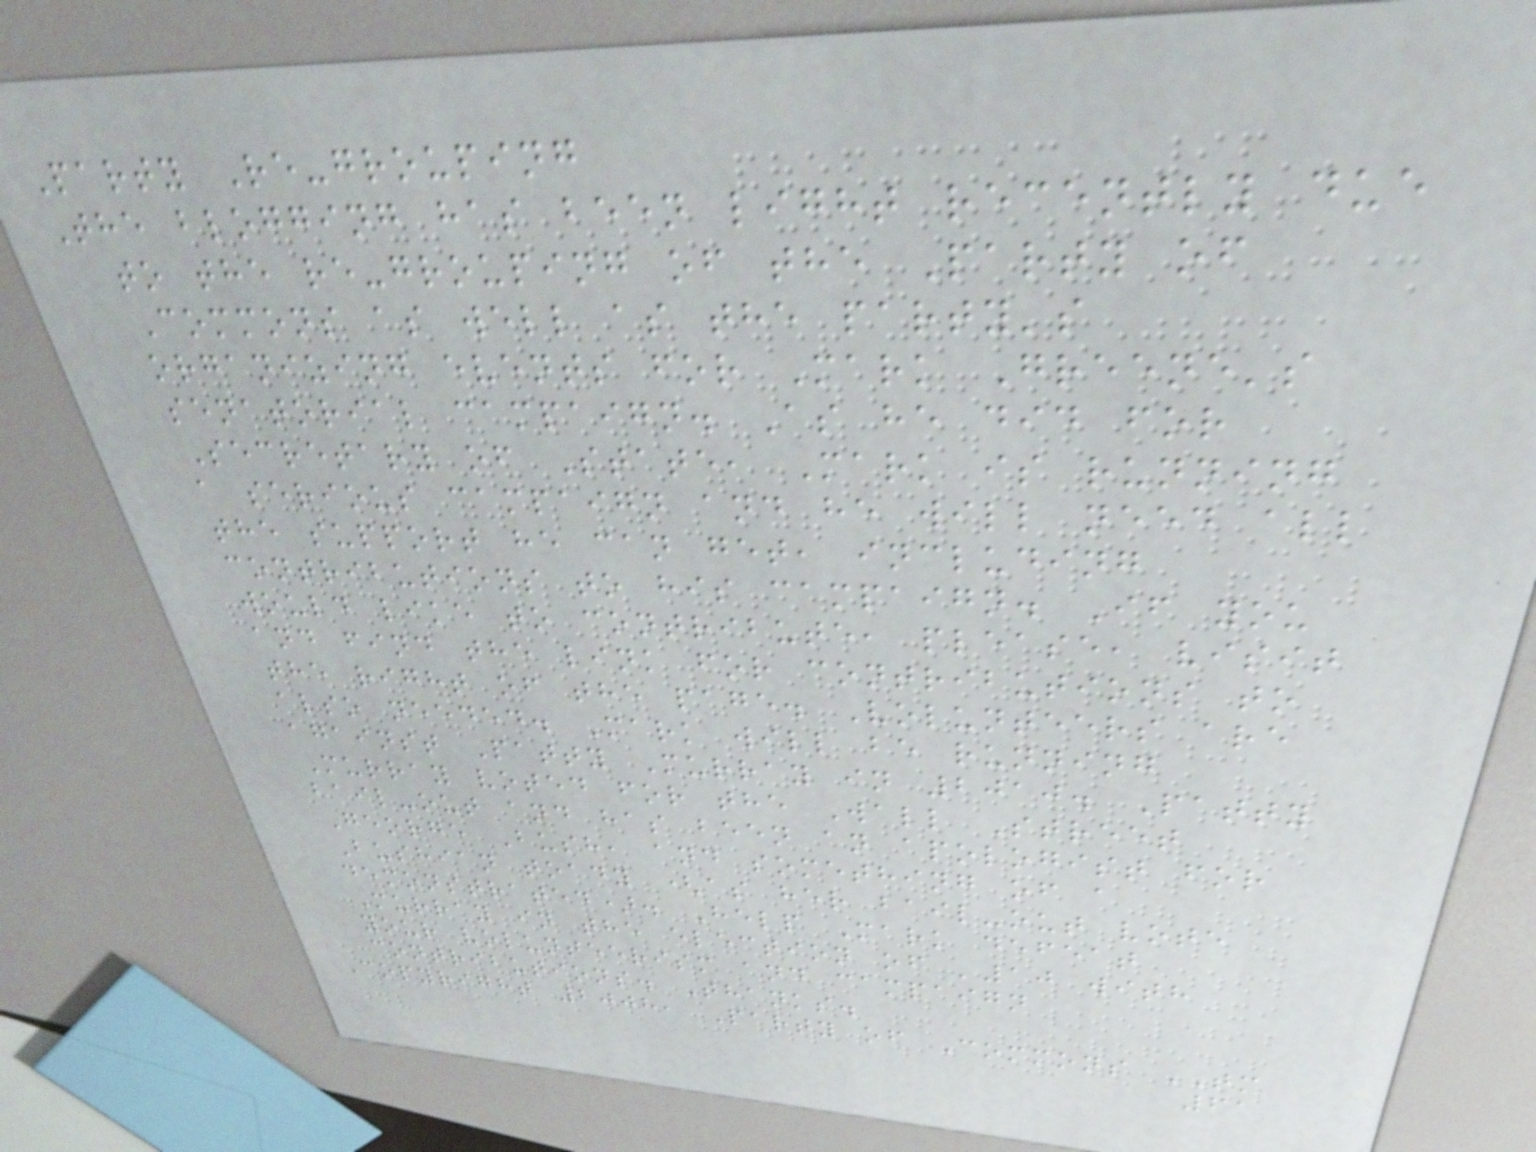Party Re-grouping
The blogging has been light recently due
to the re-grouping of the Party of
Commons as well as the party's
organizing events for Mark Greene's
senatorial campaign. As he did for
Secretary of State, Mark is running
a serious campaign and he will need all
the support he can get, including
contributions to his campaign. If you
would like to contribute, please, visit
and find the link for contributions to
the right of the page. Volunteers are
also needed. Mark will be running
against Patty Murray in 2010. Patty
Murray voted for the Wall Street
bail-out and has been an apologist for
George Bush, and something of a
Bushian toady (as her bail-out vote
demonstrated). Help Mark defeat
Murray in the election of '10 with
your volunteerism and campaign
contributions. Thanks.
Copyright 2008, Party of Commons TM
61
